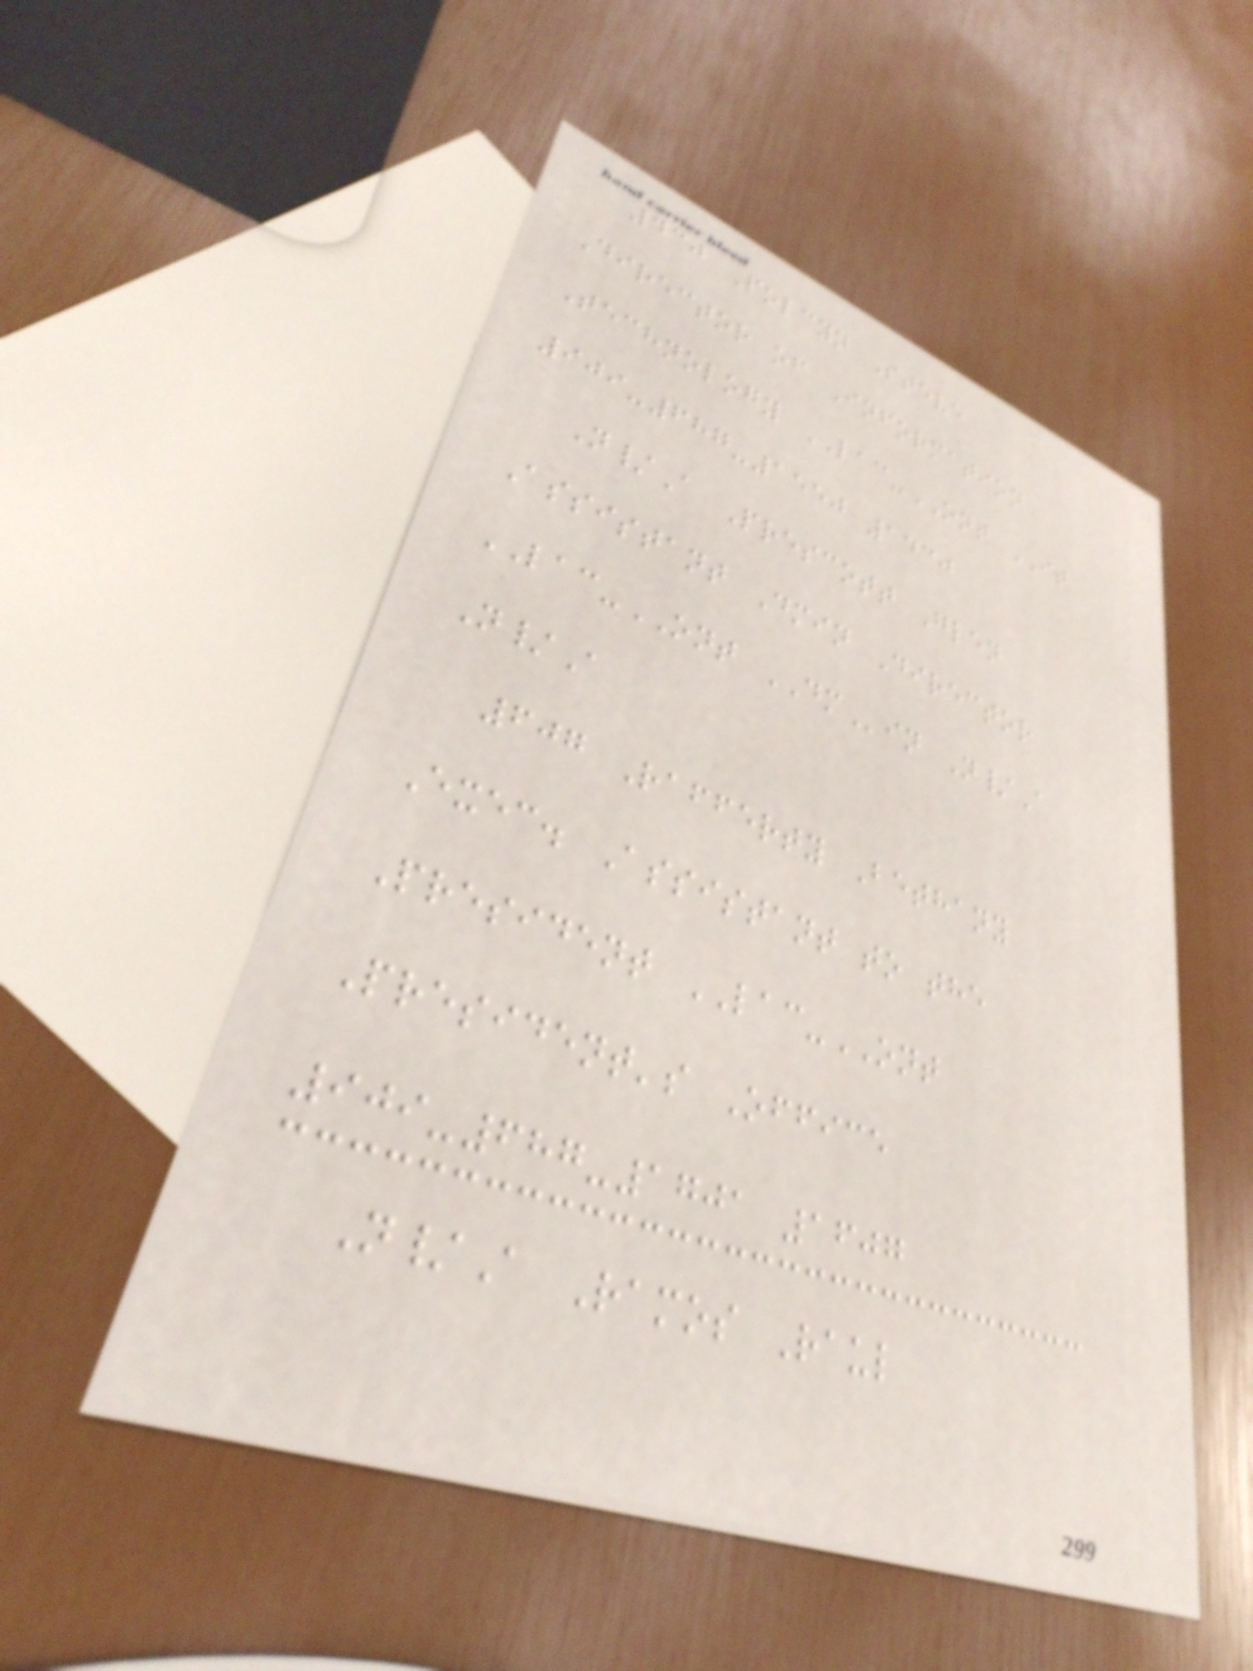430 Polcyn Steve
Director of Information
Technology LAC-ONT IT
909-687-1550 1430
N/A Prescott Glen
Assistant Dmin Director
LAC-ONT DMin N/A
N/A
607 Rafferty Bethany
Exec. Assistant to the
President LAC-ONT
President's Office
909-687-1701 1607
N/A Ramos Raul
